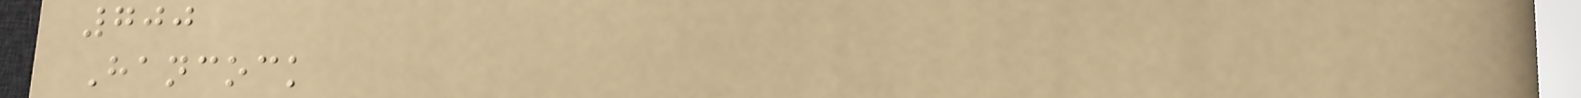700
Hancock
